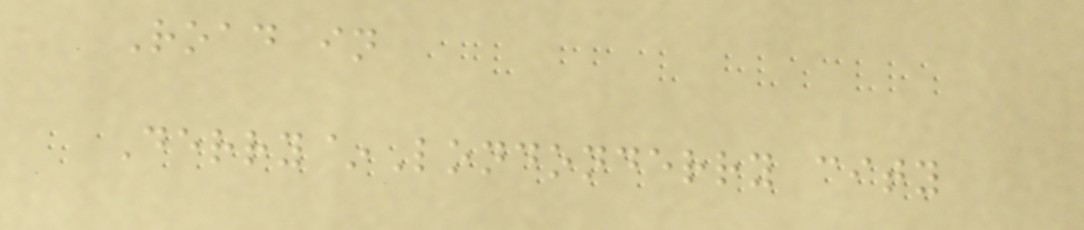Road in
Derry~Londonderry city
